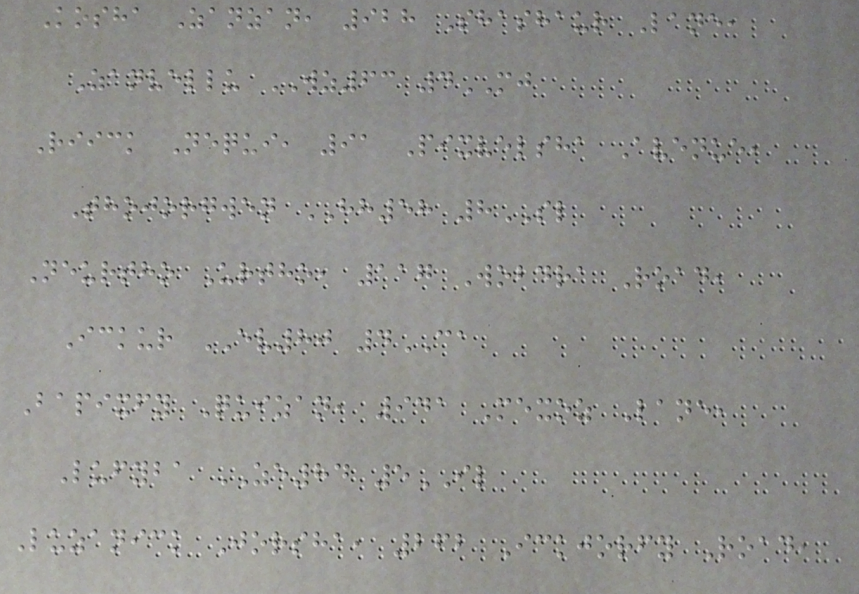Kosha Zanzan, 928 Shashaur Lane,
Zanvellu WZ63 4MJ
Riick Nequi, 91 Pixvelsha Avenue,
Thojorgwen HH58 8SL
Neurtho Urtho, 117 Wobdra Road,
Ickur EV80 4CA
Bapixfy Quizan, 941 Mexoz Lane,
Lufyba ZE84 5IL
Luzanick Jorsha, 262 Ickjorfy Road,
